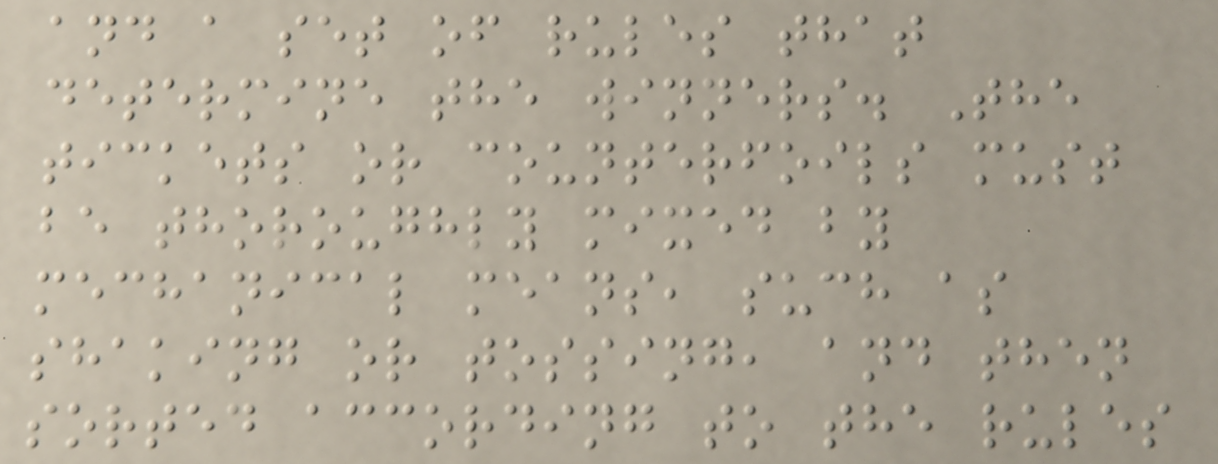and a set of rules that
determine the winners. The
tickets or counterfoils must
be thoroughly mixed by
mechanical means, such as
shaking or tossing, and then
sorted according to the rules
